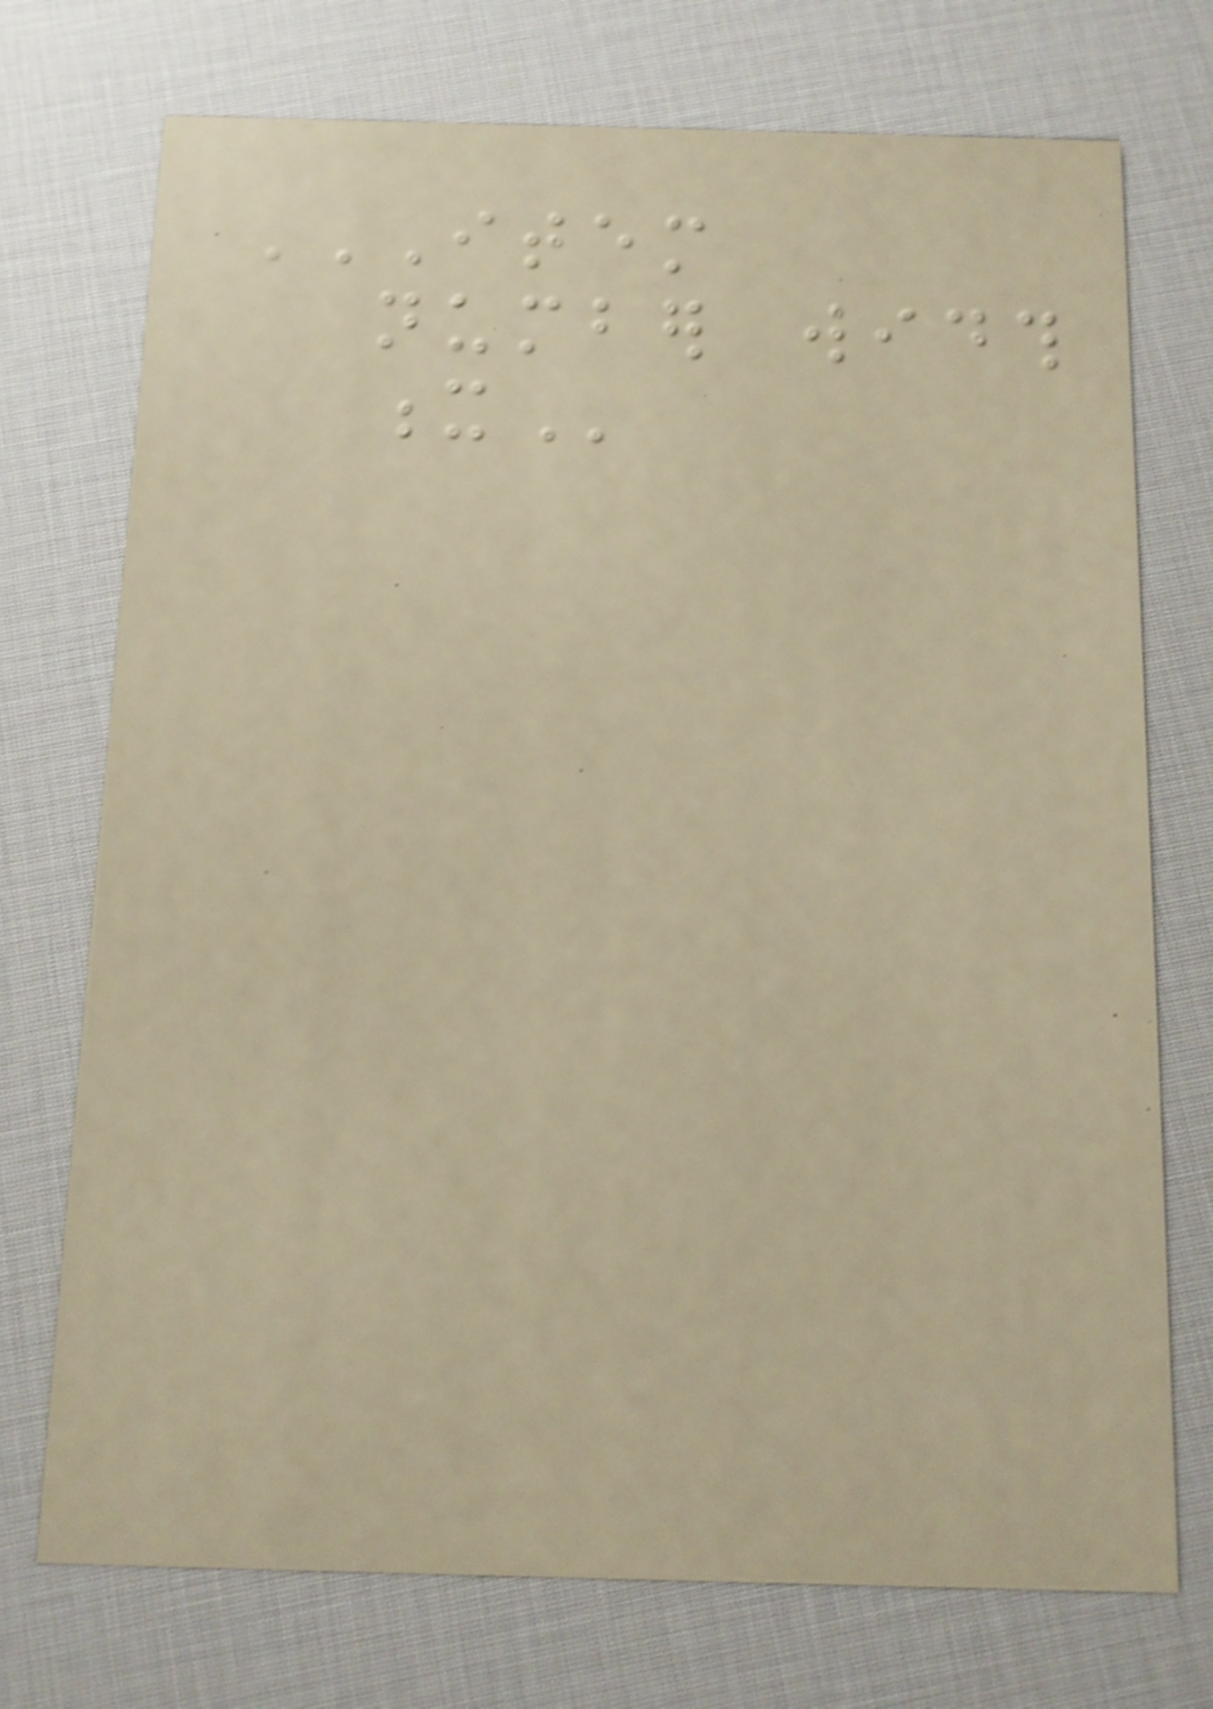ITEM
NUMBER WIDTH
X
